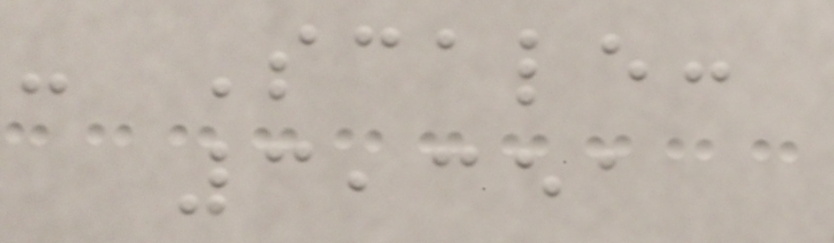- Scale:
3,351
